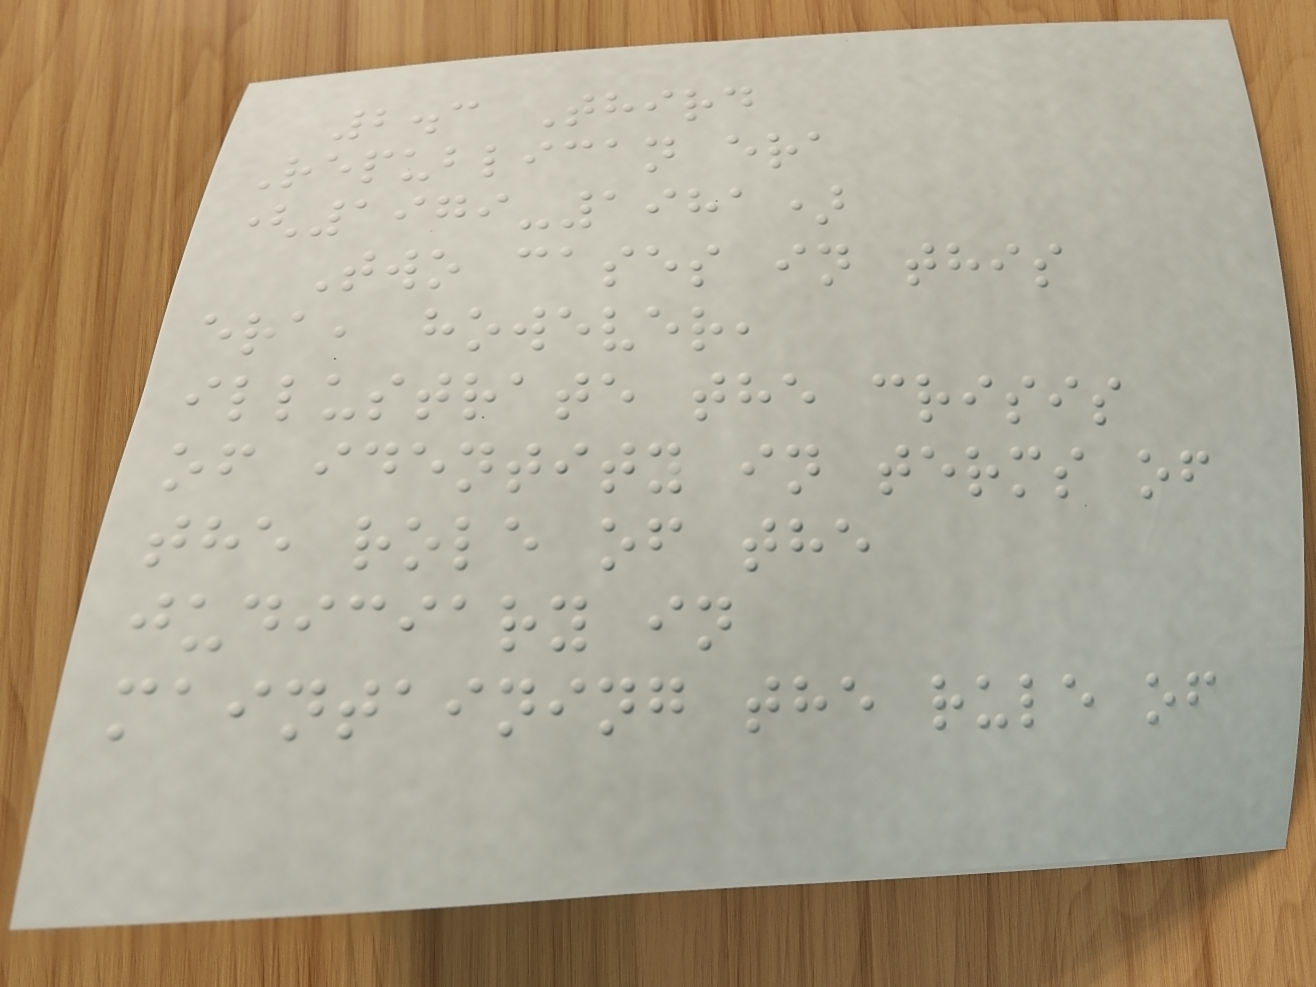2.3 Third
Republican era
(1979-1981)
Two cases in this
era, however,
illustrate the crisis
of identity in terms of
the role of the
judiciary in
maintaining the rule of
